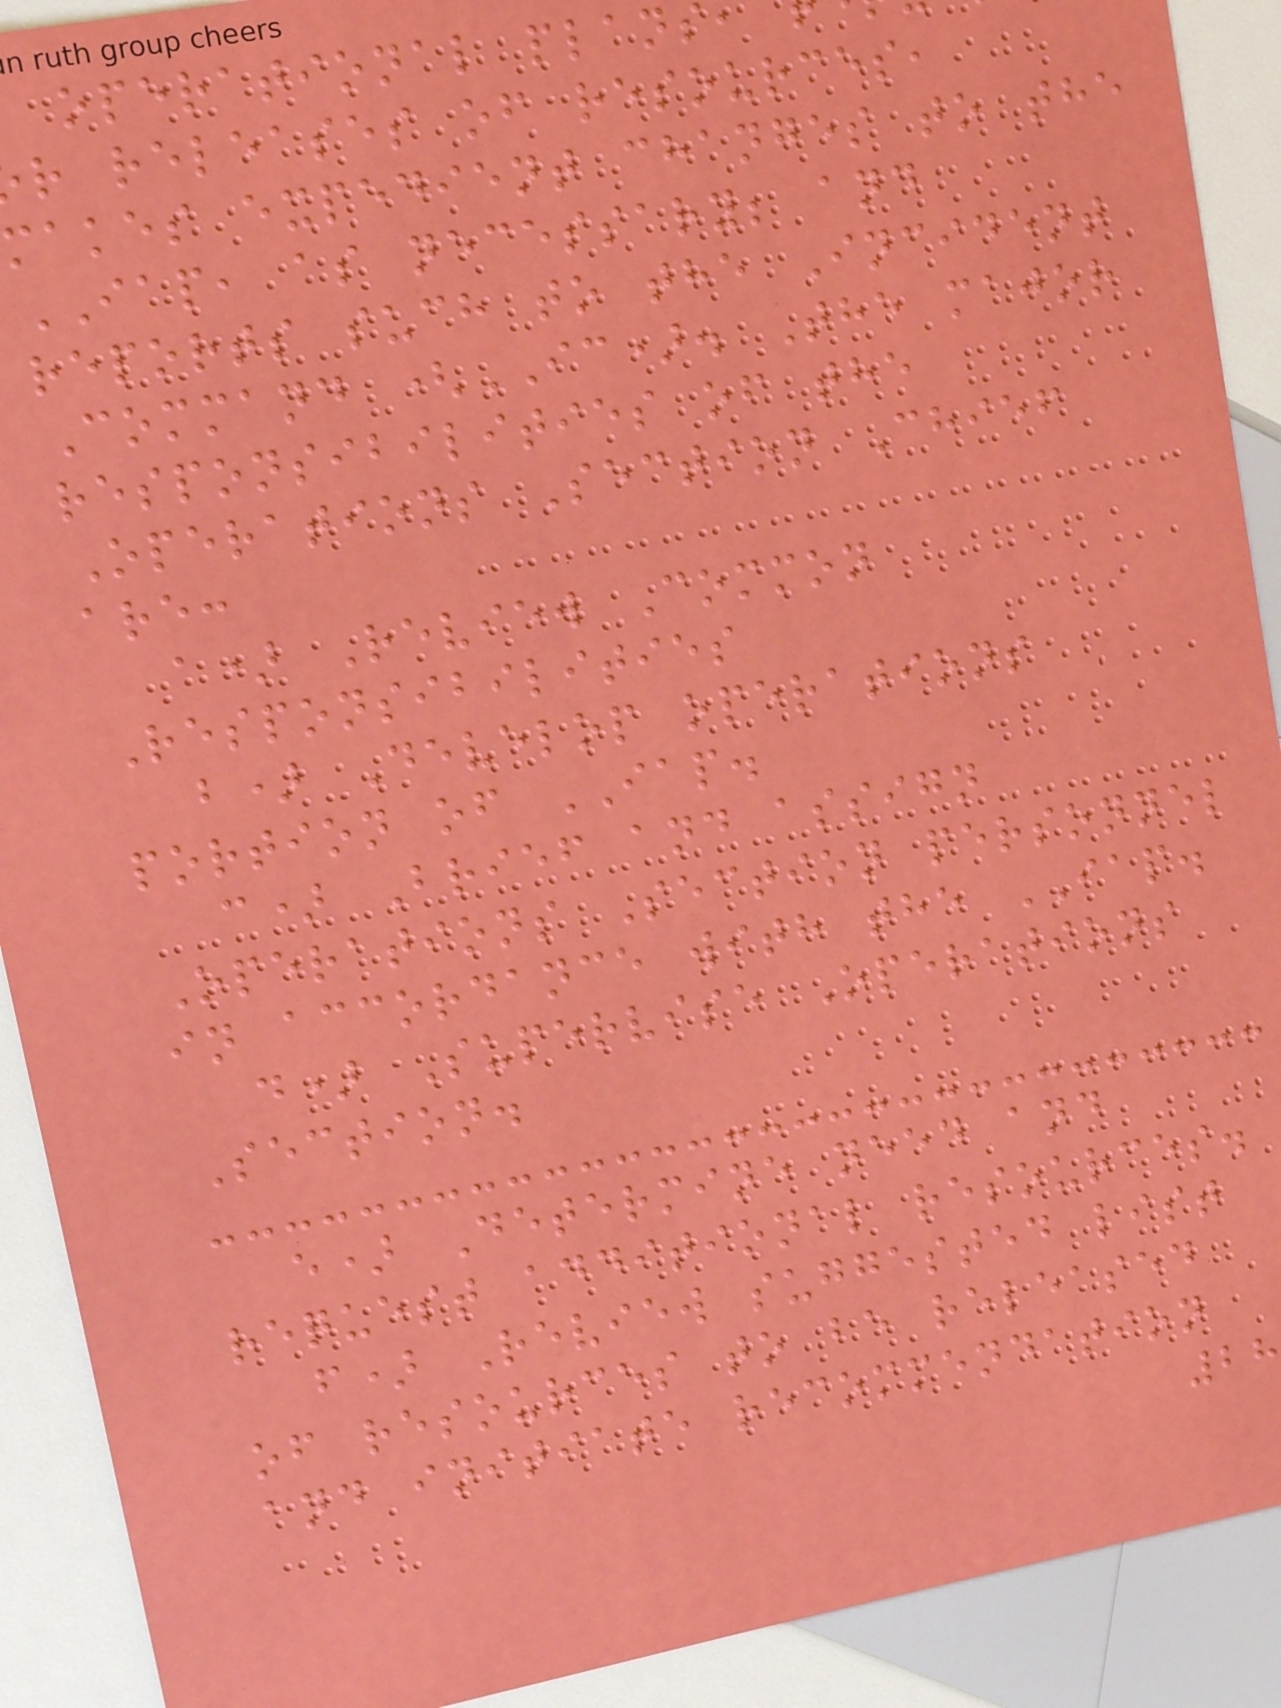operational plans
r releases of resources,
makes expedient changes to the
IAP, as necessary; and
reports such to the Incident
Command (IC). The major
responsibilities of the
Operations Section Chief
are:
a) Review Common
Responsibilities
b) Develop operations
portion of IAP.
c) Brief and assign
Operations Section personnel
in accordance with the IAP.
d) Supervise Operations
Section.
e) Determine need and
request additional resources.
f) Review suggested list
of resources to be released
and initiate recommendation
